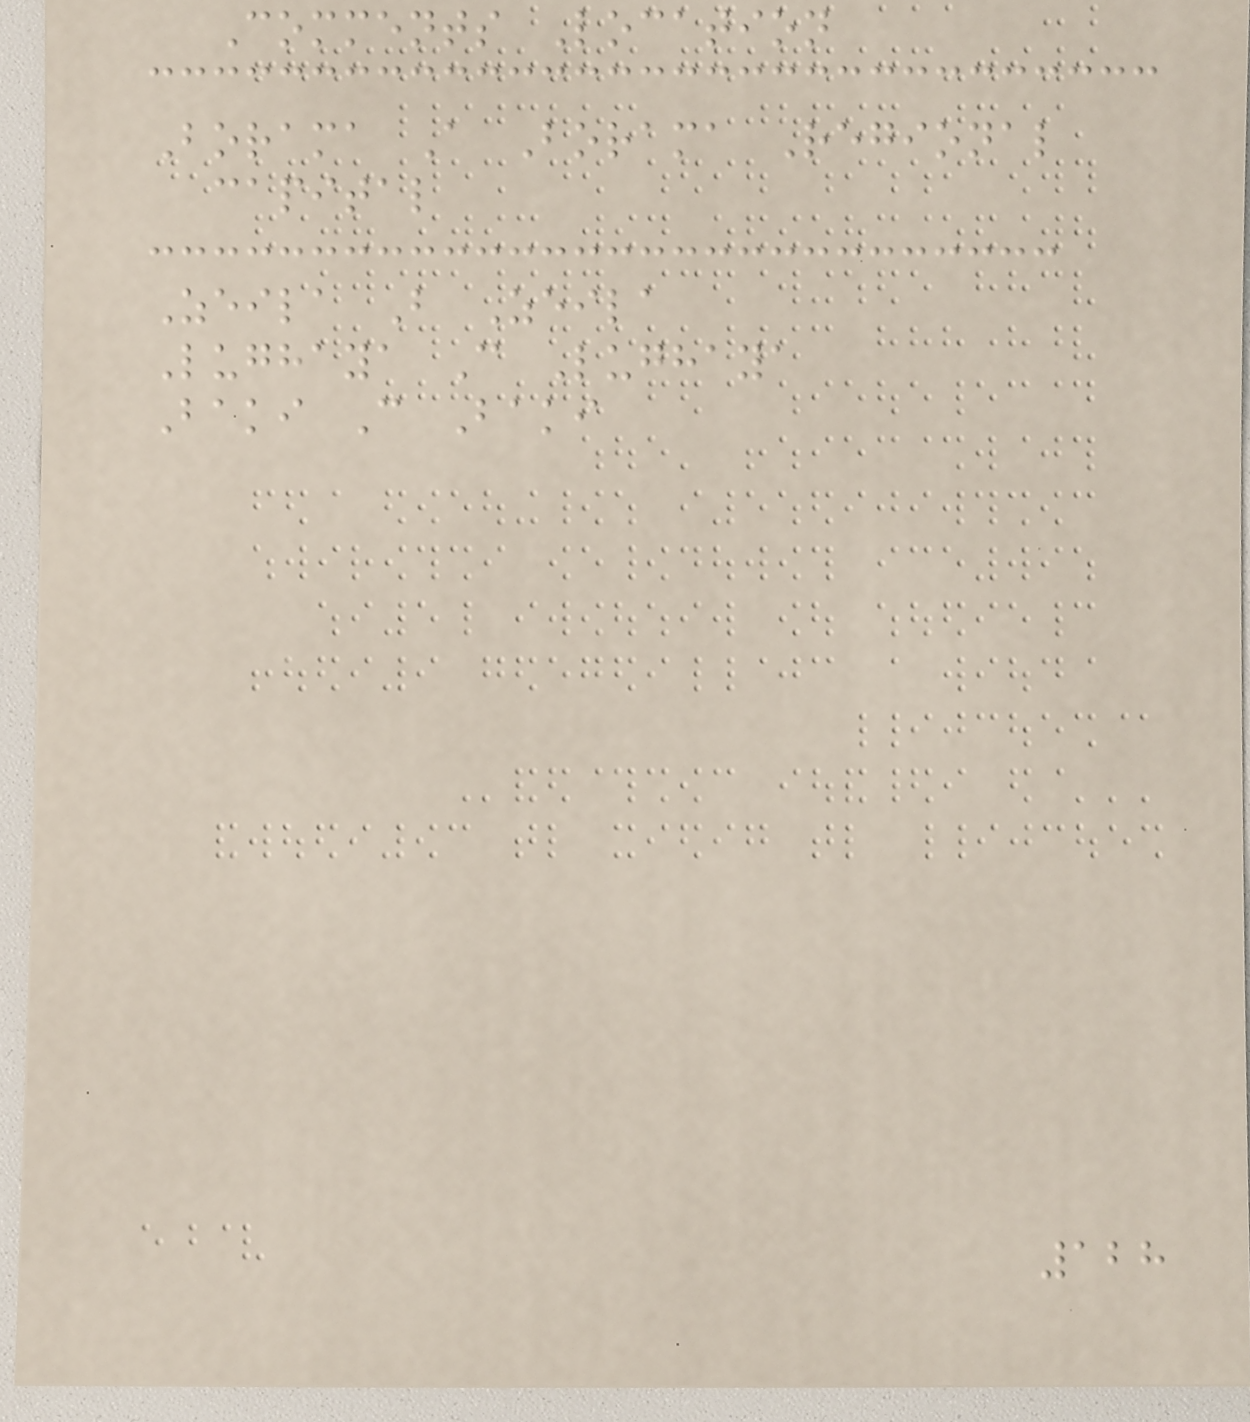Comments Location
Borama A Borama Regional
capital
Zeila B Zeila
Lughaya C Lughaya
Baki C Baki
128
